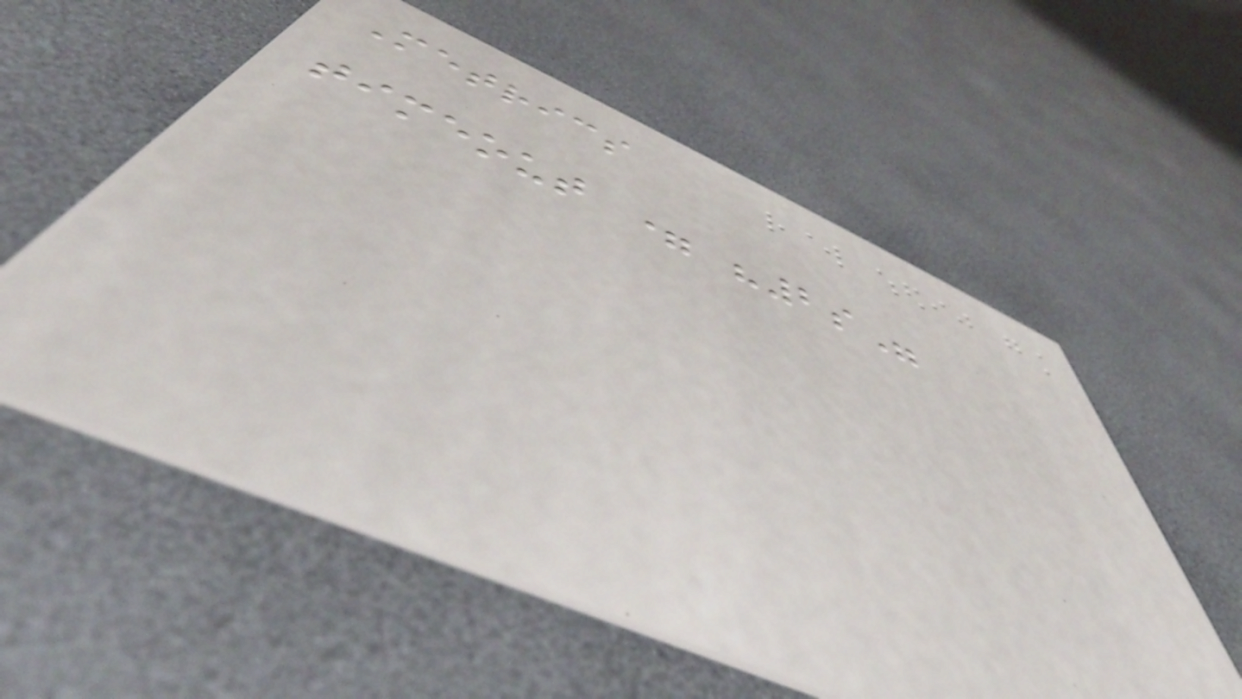Metrics
timeout = "2s"
